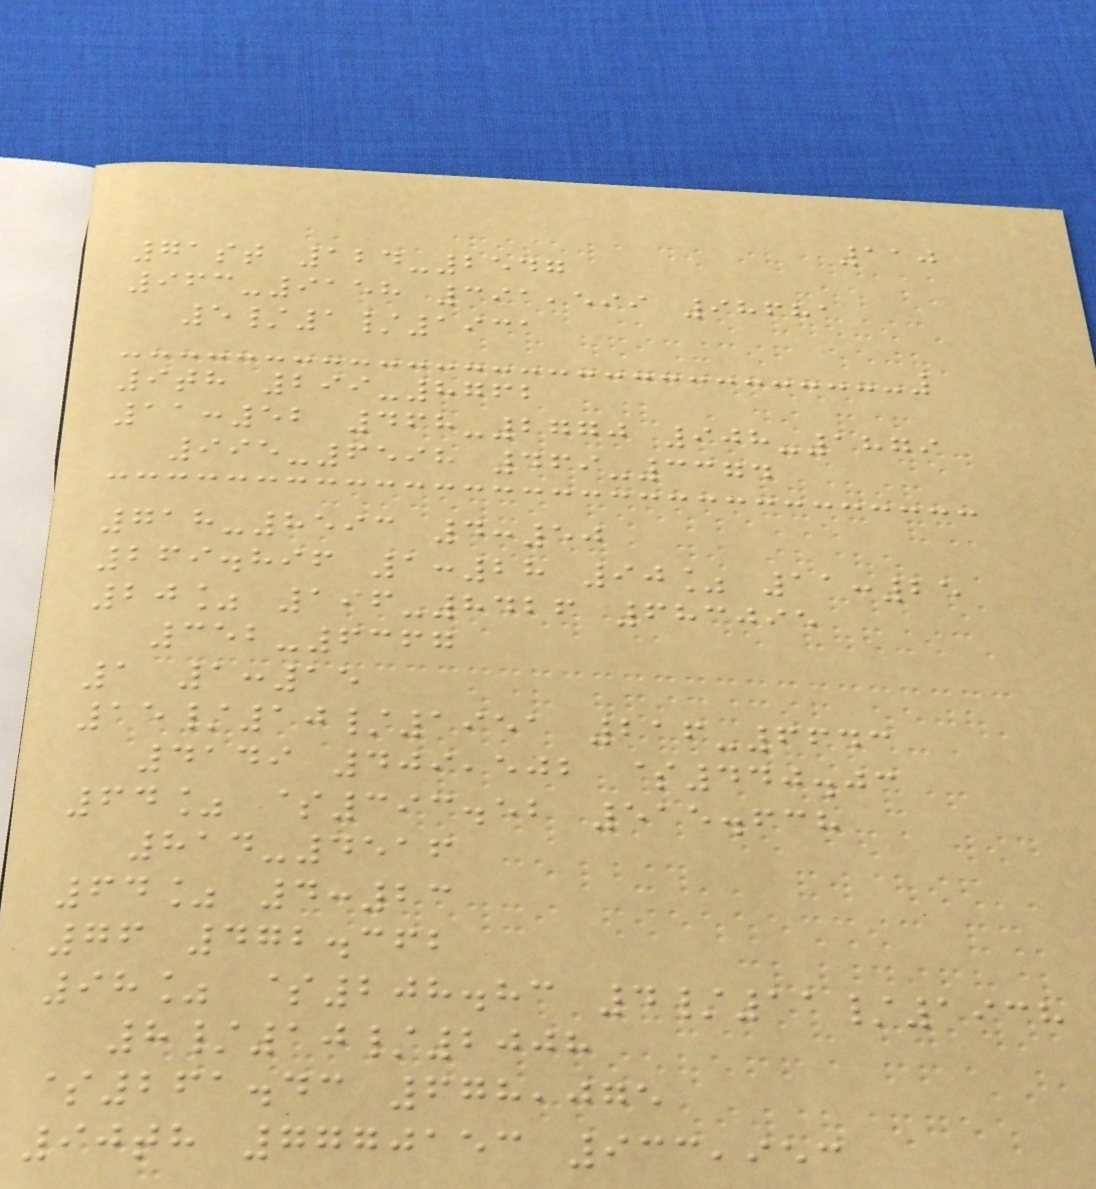110
71st 124-2547
963-9158 391,599 98681
5/1/1931
9th 299-8762
11:52 468-2770 908-1879
995-6598 469-3374
718-8593 4:50
269.896 1:28 90% 11:25
20% 196-8426 683095
352-6367
1 1:15
15/10/1951 216-6643
4149 409,502 $440.03
64% $393.52 515.638
814-4516
64% 4:23
76 472.362
98% $208.83 4/11/1938
8/10/2008
$261.43 678,075
90th 7770153 933,953
